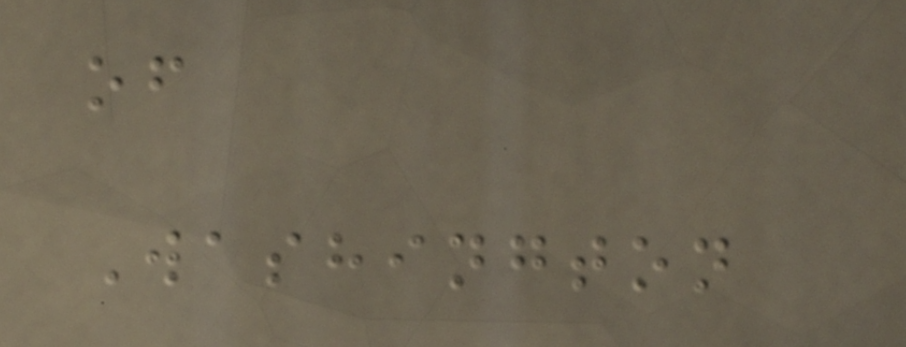of
Washington
